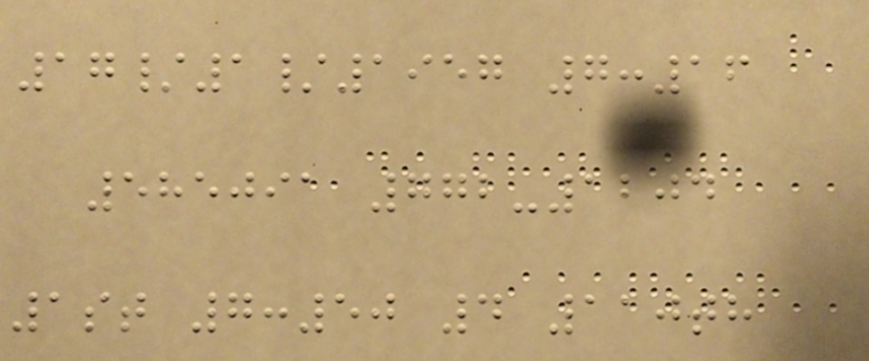17/1/1957 7:16
585091 772-1204
1st 7:50 4 110th
